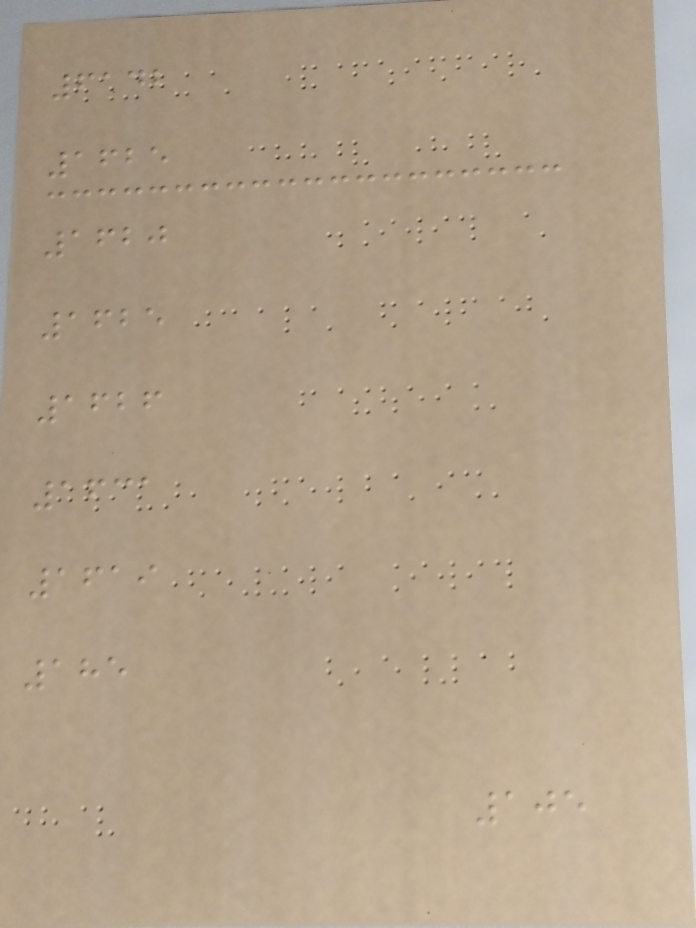6142
1625
1620
1625
1626
1631
1619
185
105
